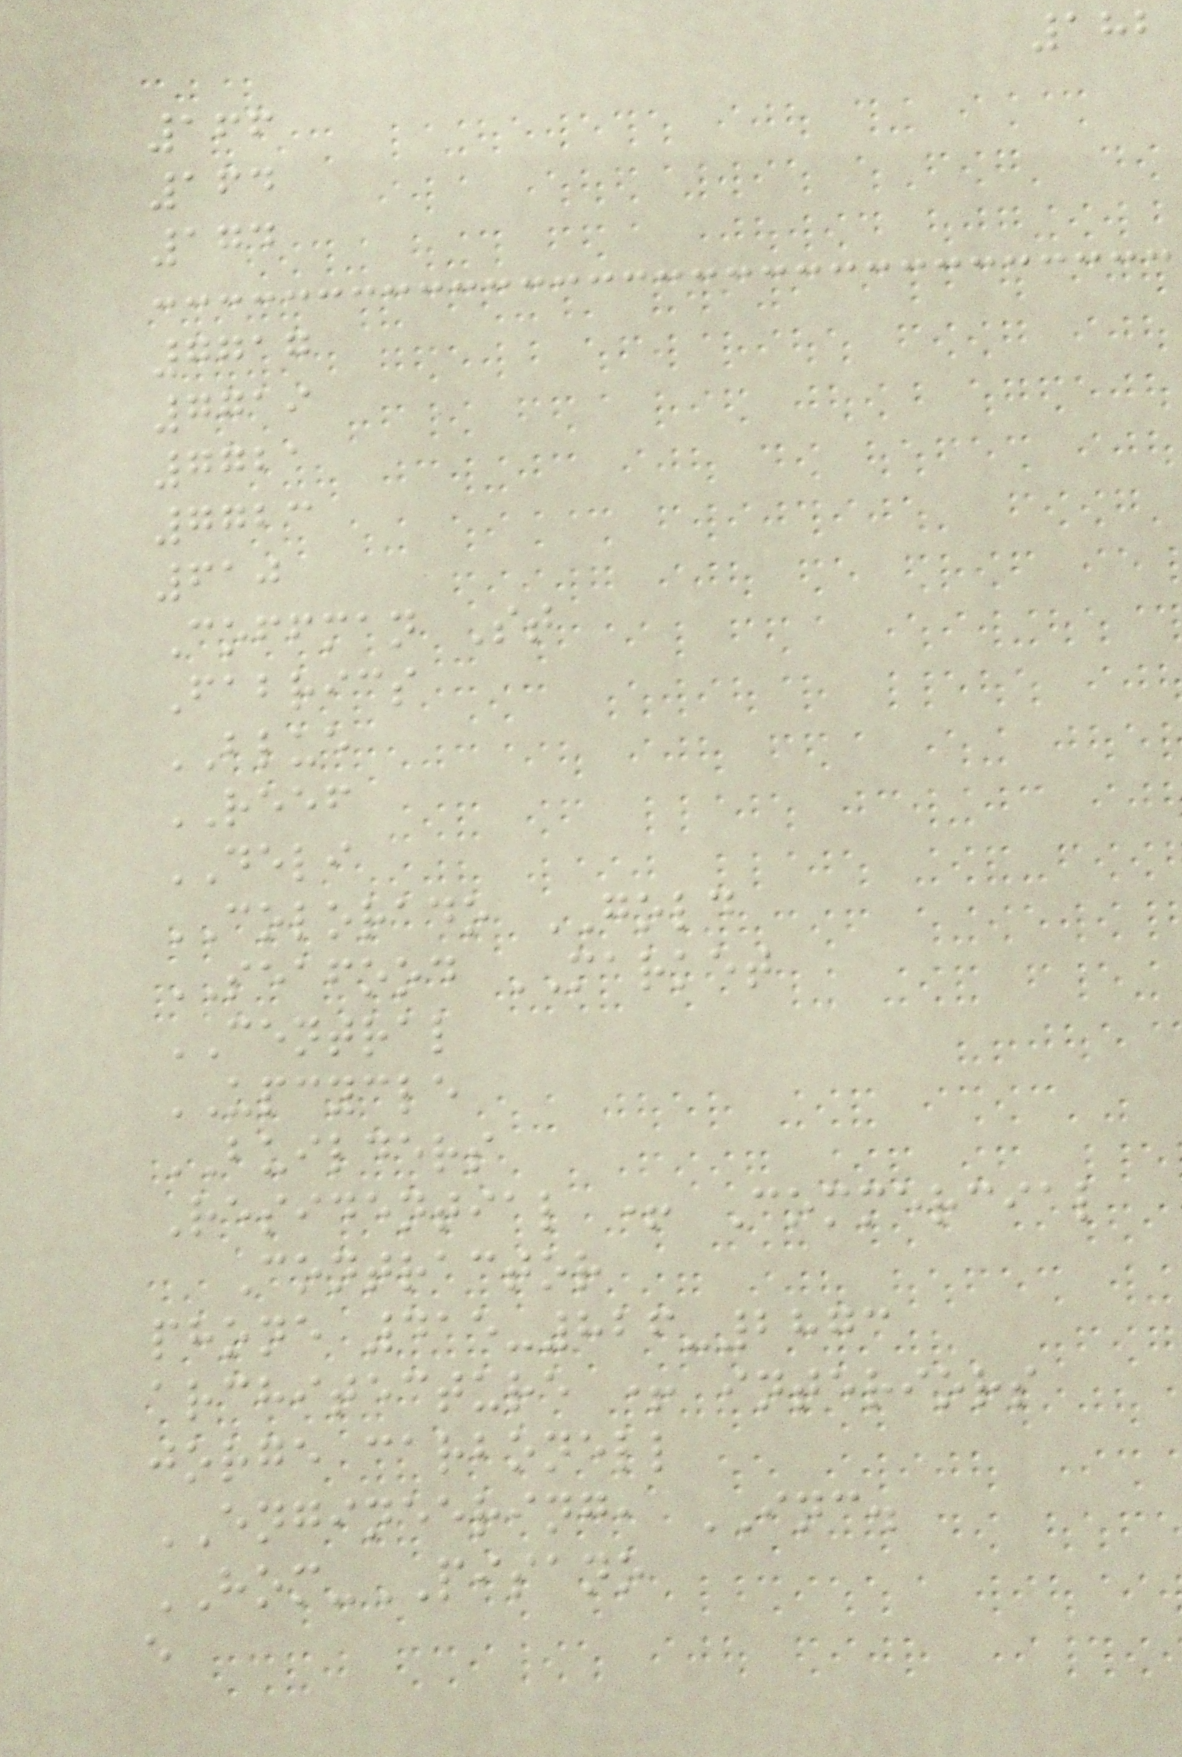182
166
164
174
7717
7719
7721
7723
610
Coffman St
Fabrics
BLUE
REEF
DELI
COLORADO GOLD
SEAFOOD MARKET
CENTRAL
UPCYCLE
BUILDERS
Residential + Commercial
Contractor
phone 415-826-2873
architecture + interiors
jorge carbonell
ENGINEERING, INC.
HOM-PISANO
e
